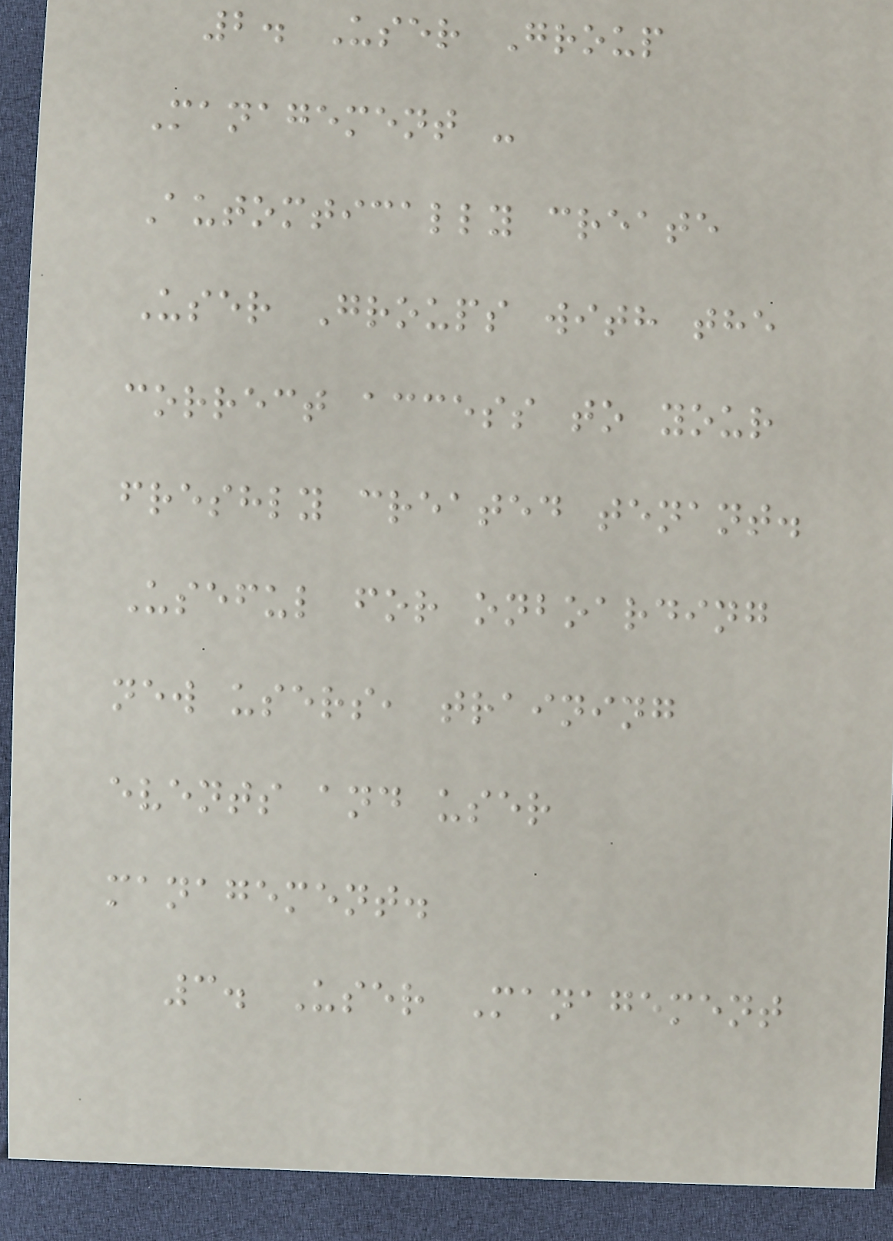2. User Group
Management -
Automtically create
User Groups with the
correct access to your
freshly created tenant.
Useful for onboarding
new users, training
events and user
management.
3. User Management
